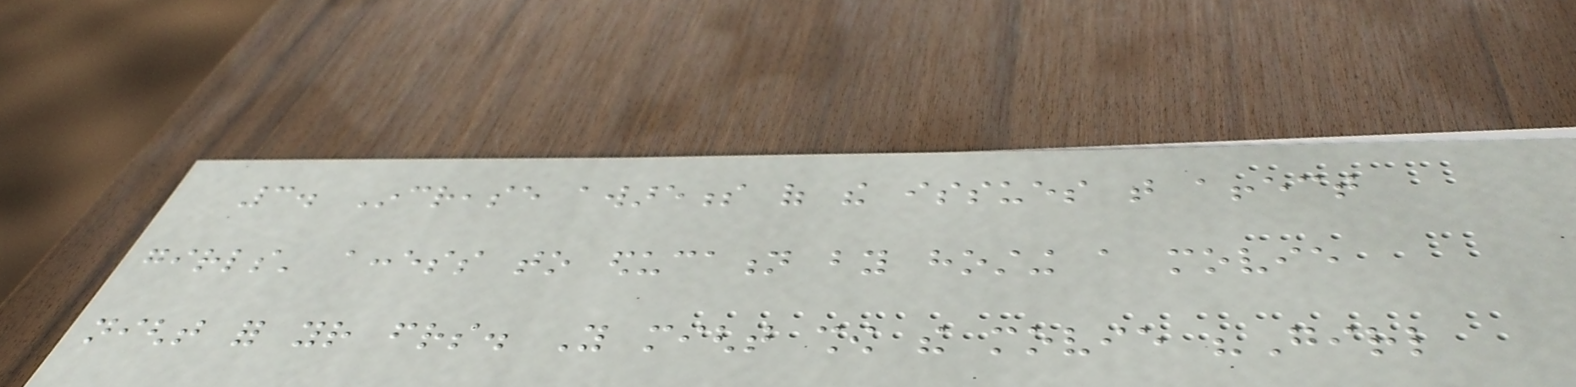3. Increase awareness of the issues that affect
girls' access to education by hosting a movie
night for your friends. You might show the movie "Girl
